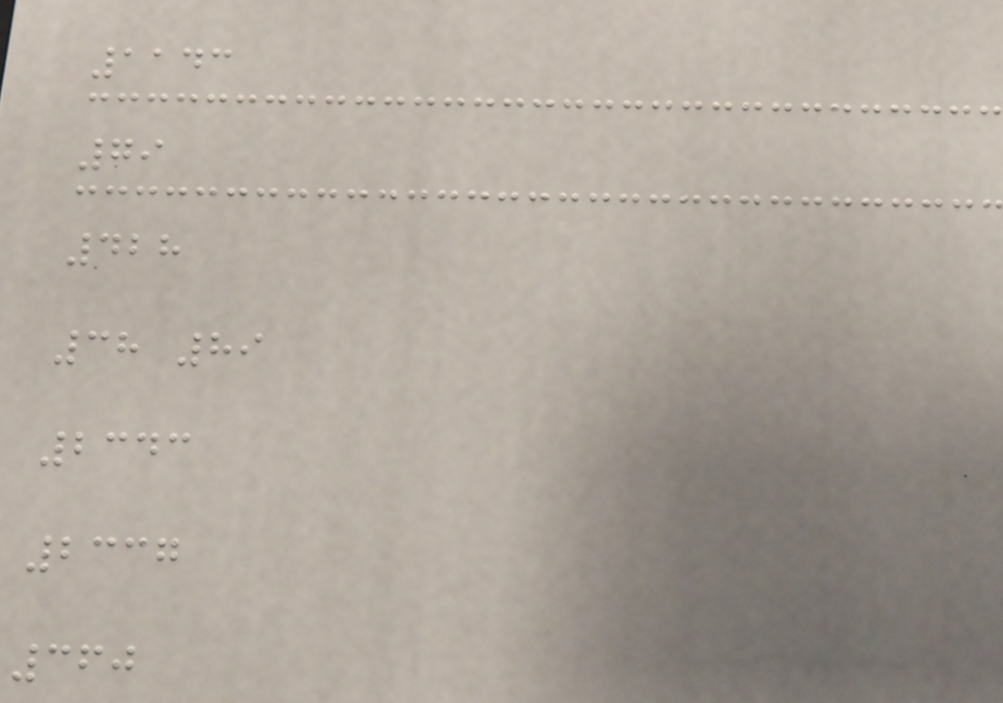1143
79
428
38 89
2343
2337
360
